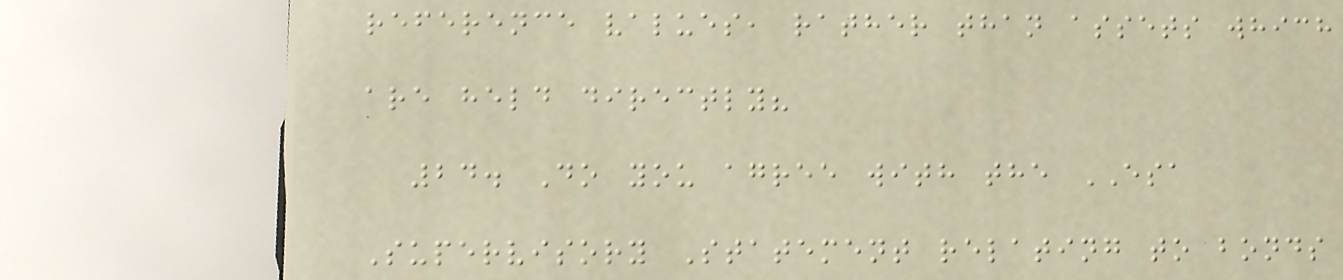reference values, rather than assets which
are held directly?
24. Do you agree with the ESA
Supervisory Statement relating to bonds
